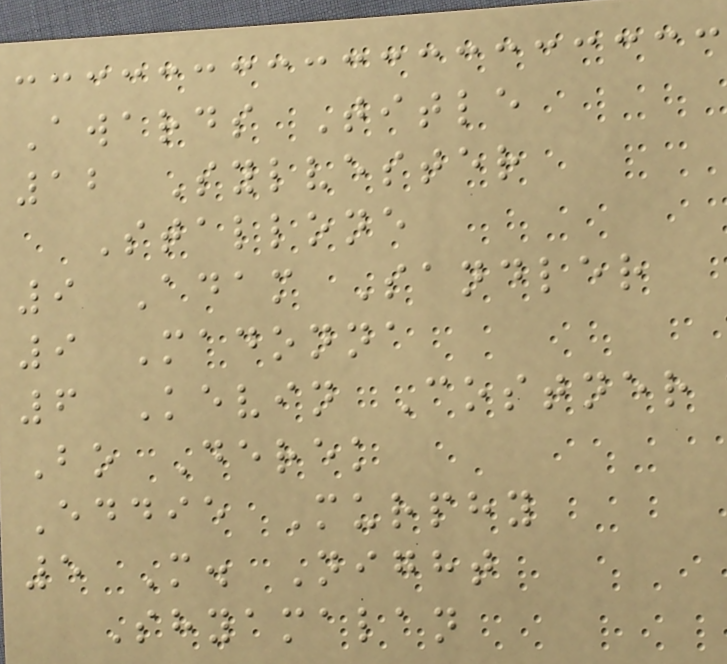Awards Title
12 Sylvester
Stallone
9 Adam Sandler
9 Madonna
6 Kevin Costner
Bo Derek
Eddie Murphy
5 M. Night
Shyamalan
